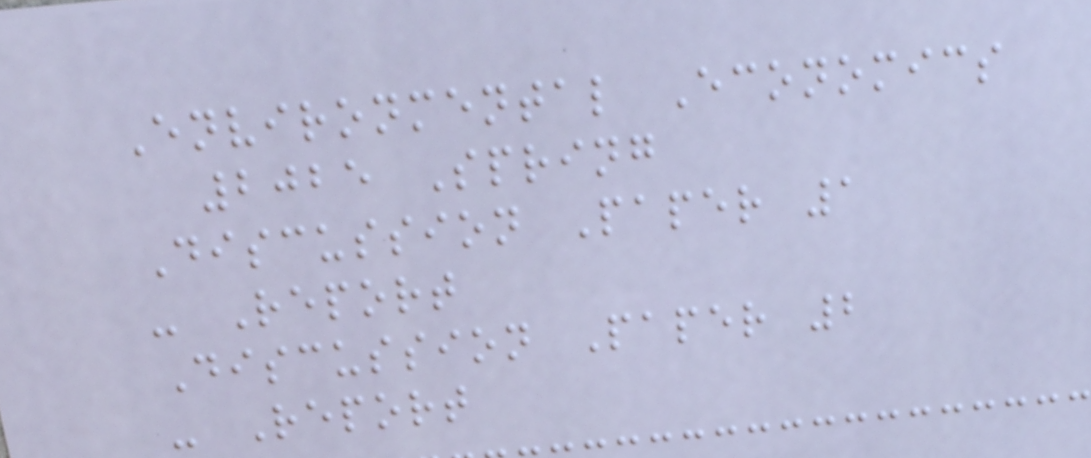Environmental Economics
2025 Spring
Discussion Paper 1
- Report
Discussion Paper 2
- Report
